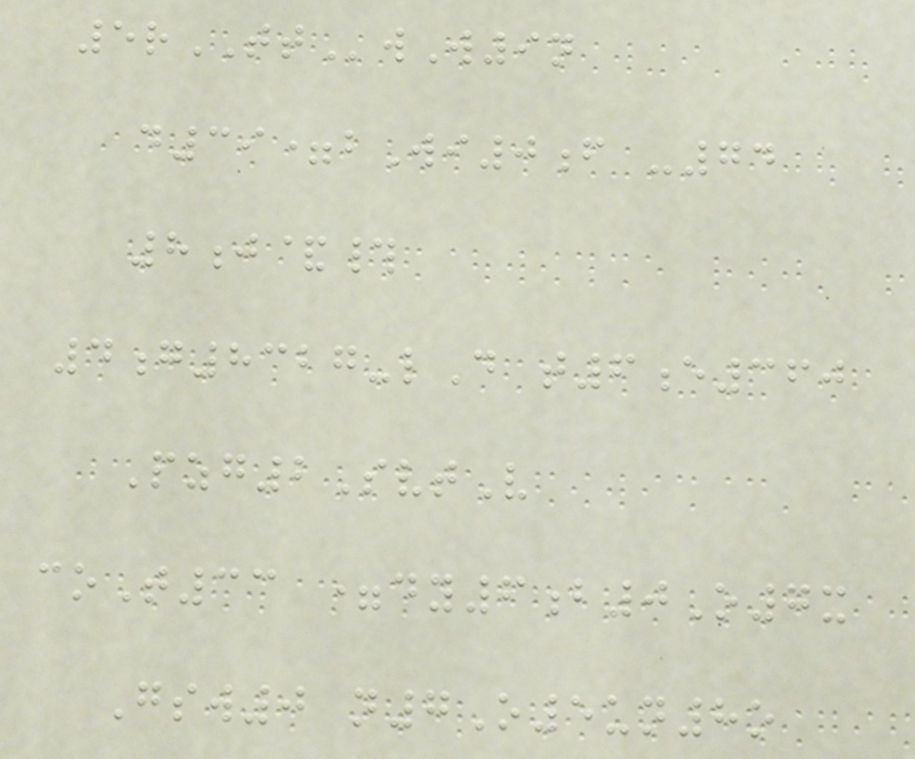5rTTwW9n
d39=bWi0f -74
8j&#
4g8327-lD t6e360
Pzg2SvtV
coT33 =dy6b0O7x
Gsw0 n7O5un8o
